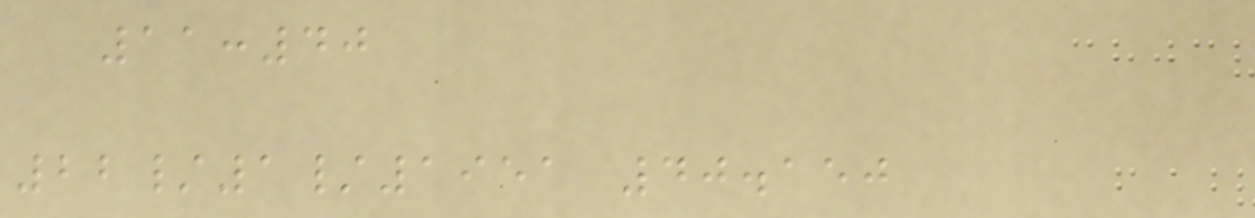11:40
22/1/1951 40.150
